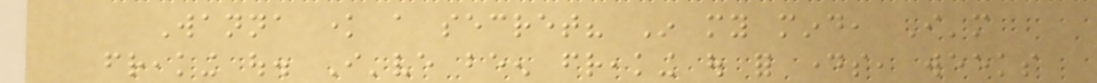Wanna know a secret? In my mind, I'm
freaking out. I've been freaking out for days, weeks
